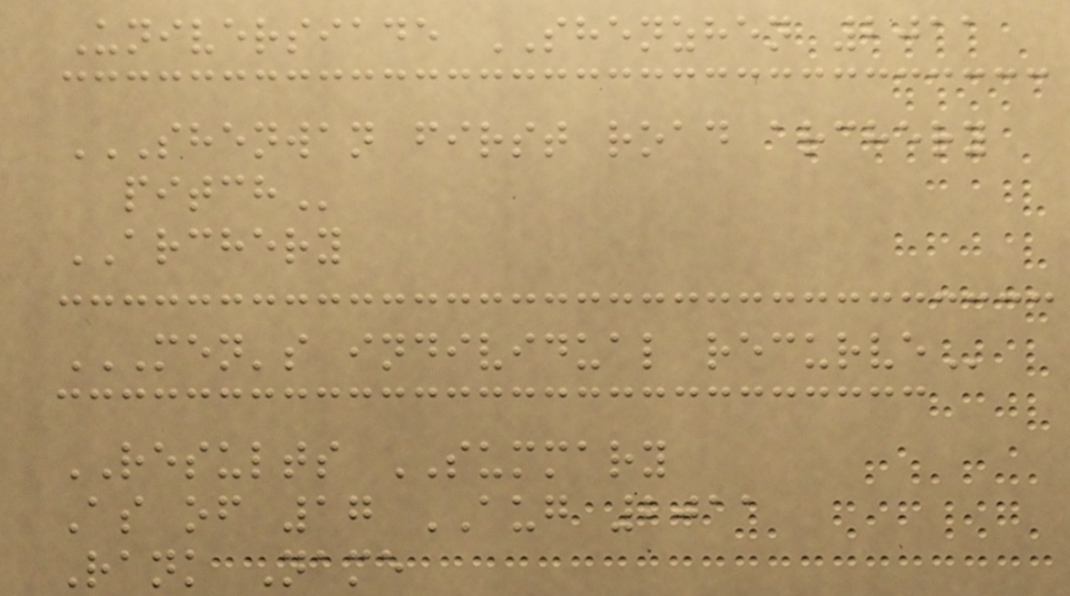Universiade SHENZHEN 2011
SHENWAN FIRST ROAD ARCHERY
PITCH
ARCHERY
MEN'S INDIVIDUAL RECURVE
RESULTS SUMMARY
As of 17 AUG 2011
Rank Name
